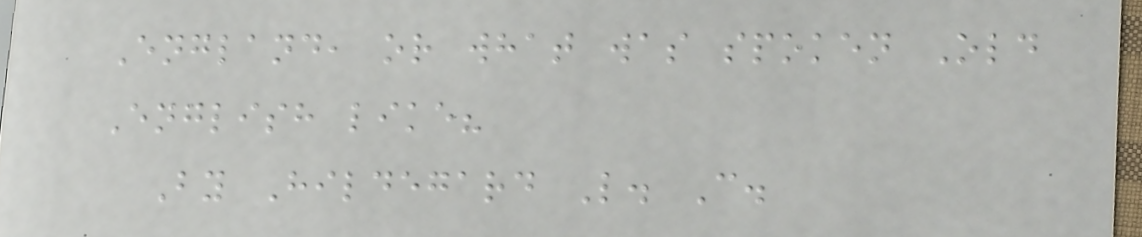England, or what was spoken Old
English like?
By Hildegard L. C.
